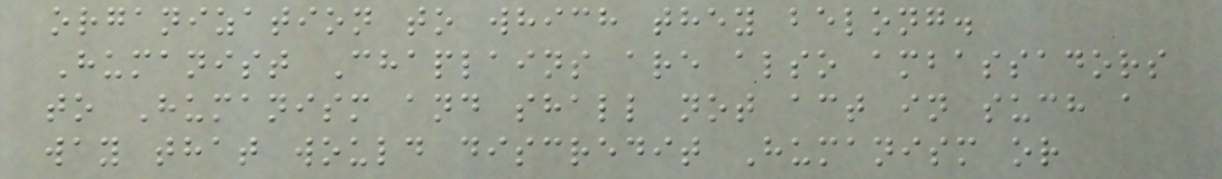organization to which they belong.
Humanist Chaplains are also ambassadors
to Humanism and shall not act in such a
way that would discredit Humanism or
